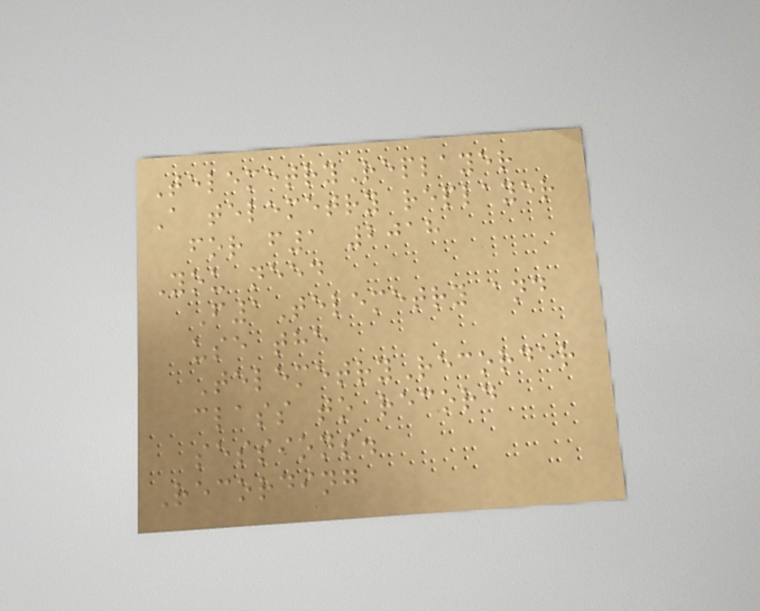TelemetryReplayer
A telemetry replayer
for f1 2018
You need
F1Telemetry and
use the
TelemetryRecorder
class to record
sessions.
Recording
